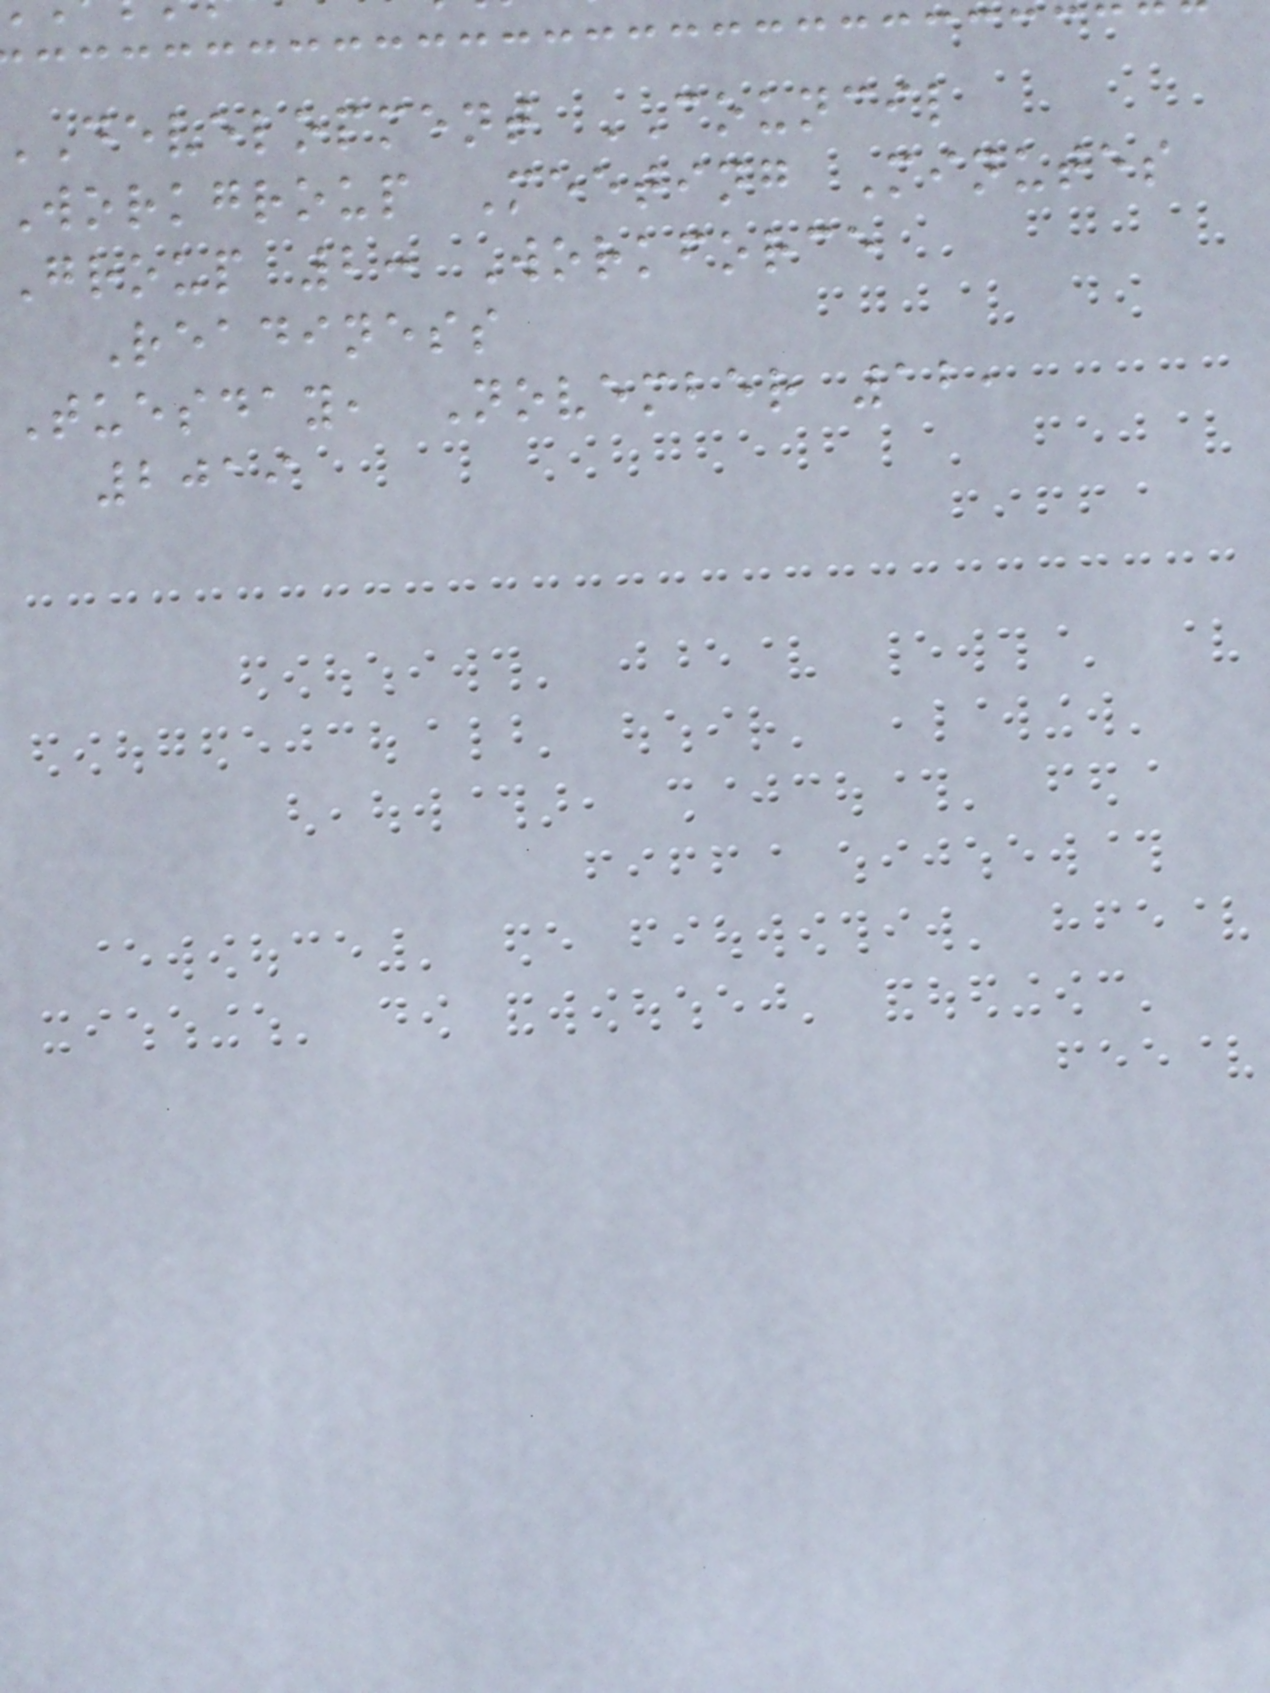development COUNCIL
workgroup Meeting Minutes
Group 2: Workforce
Readiness
Tuesday, November 12,
2019
